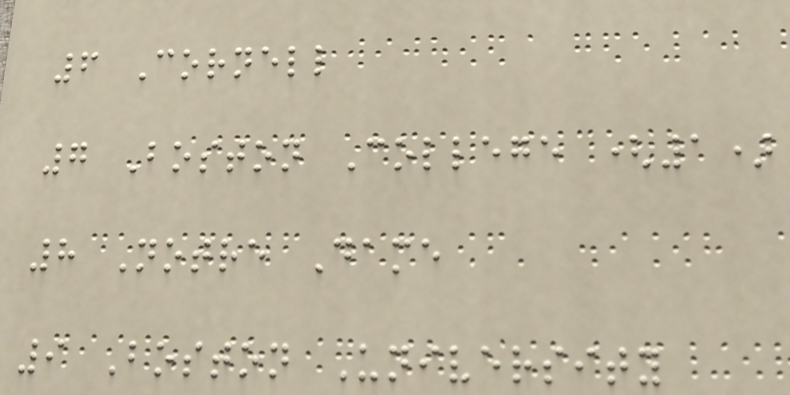6 Cornell
7 Boston College (1)
8 Notre Dame
9 Boston University
